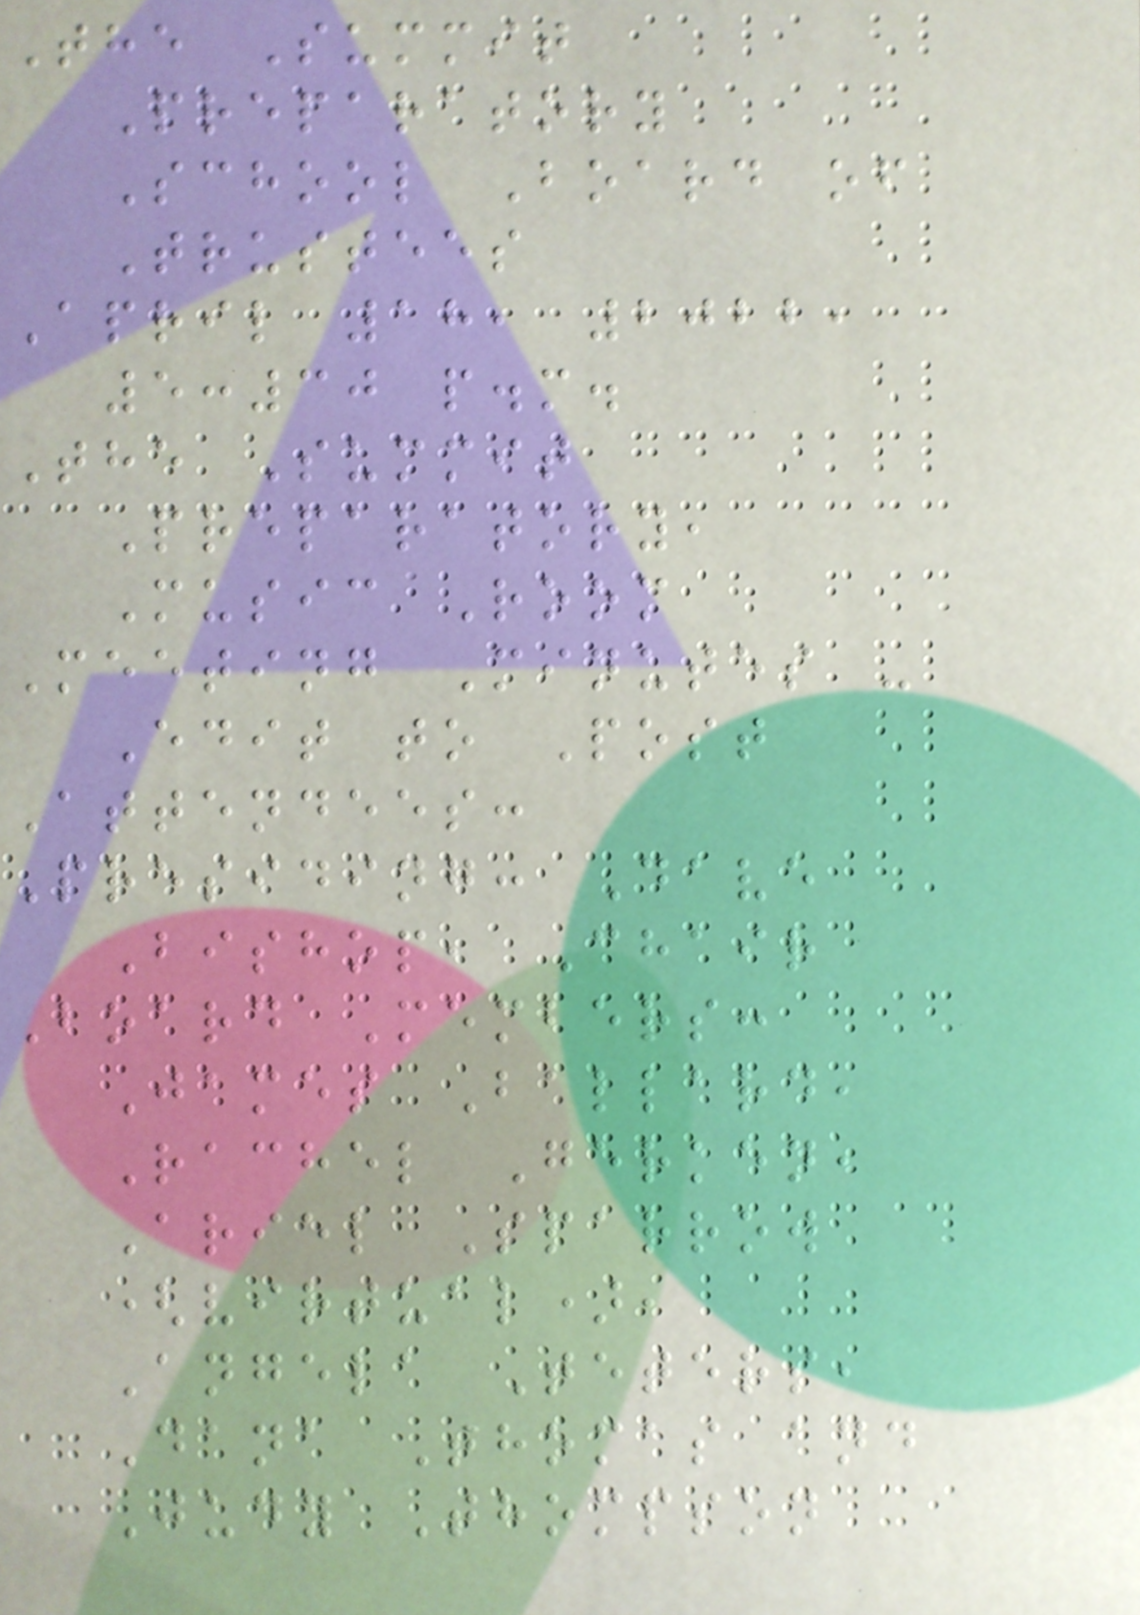The Summit
Preparatory
School Board of
Trustees
April 18, 2022,
5:30 p.m.
The Summit
Preparatory,
Music Room
Meeting Minutes -
Edit to Post
Attendees:
Presiding: Dave
Bishop, Chair
Board Members:
James Ballard,
Rachel Gerken,
Ariel Sparrow
(virtual),
Angela Teters,
Dana Thomas and
Judy Thompson
